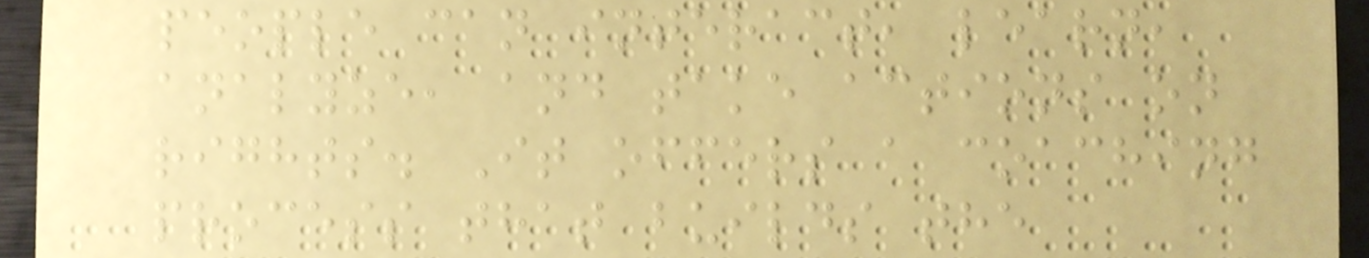people can interact, learn,
analyze, and take actions on
rights. It offers a coaching
process that builds the
